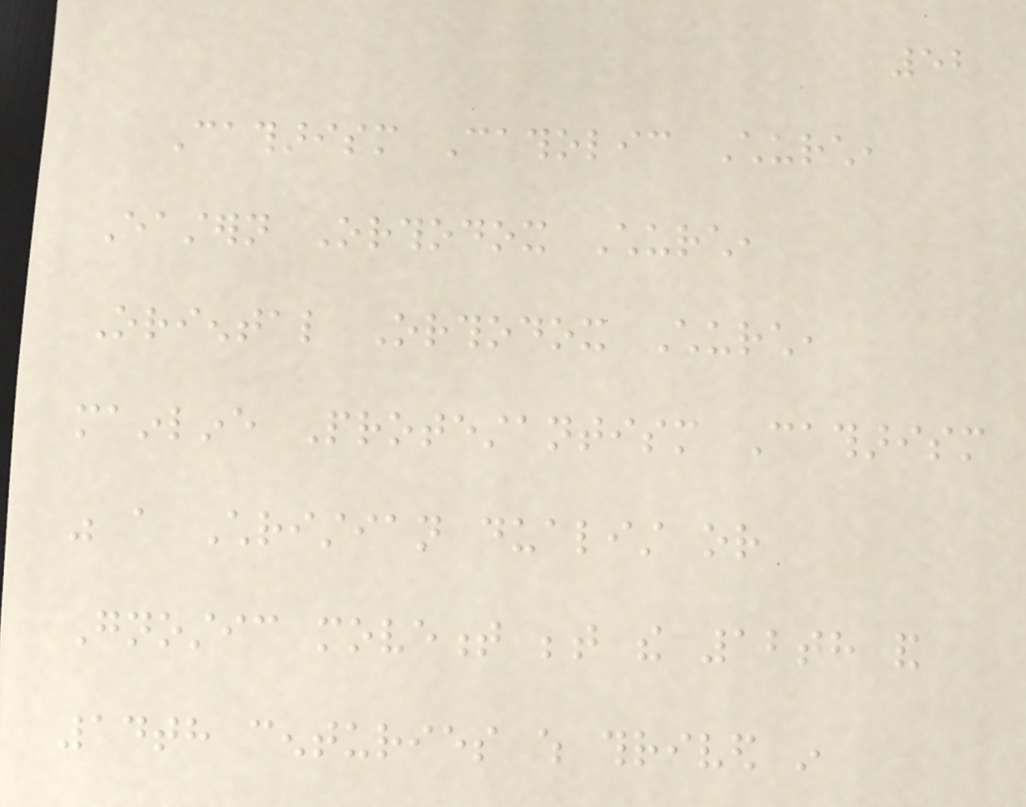52
Catharism Catholic Church,
Eastern Orthodox Church,
Oriental Orthodox Church,
mainline Protestantism Catharism
was a Christian dualist or
Gnostic movement between the 12th and
14th centuries which thrived in
